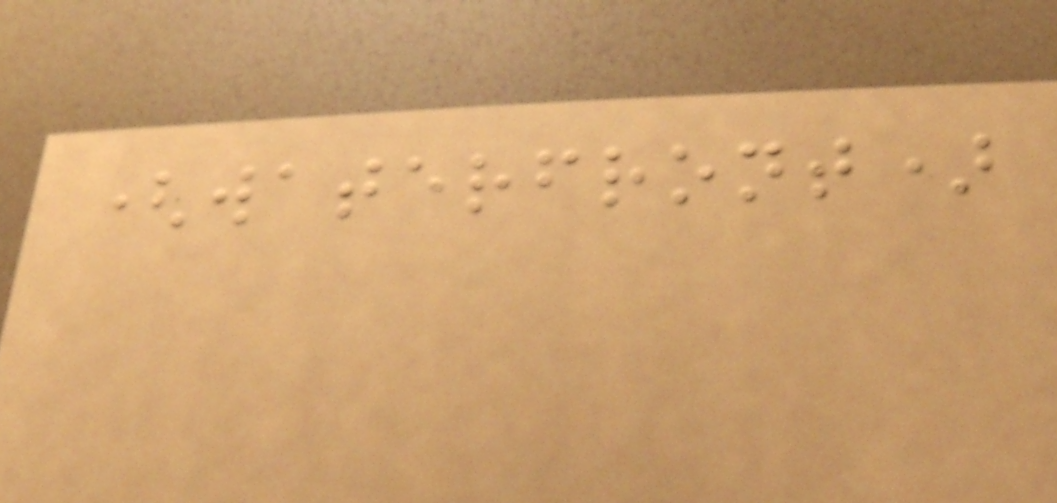(waterfront)
